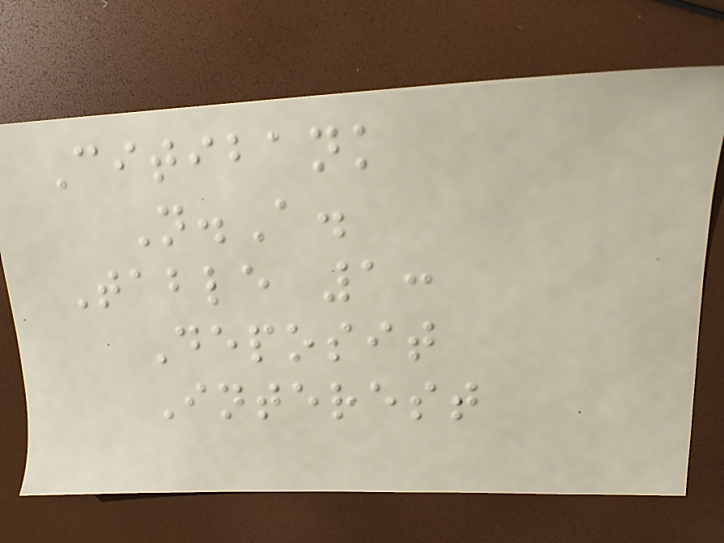Citibank
N.A.
Table 1:
Deposit
Interest
